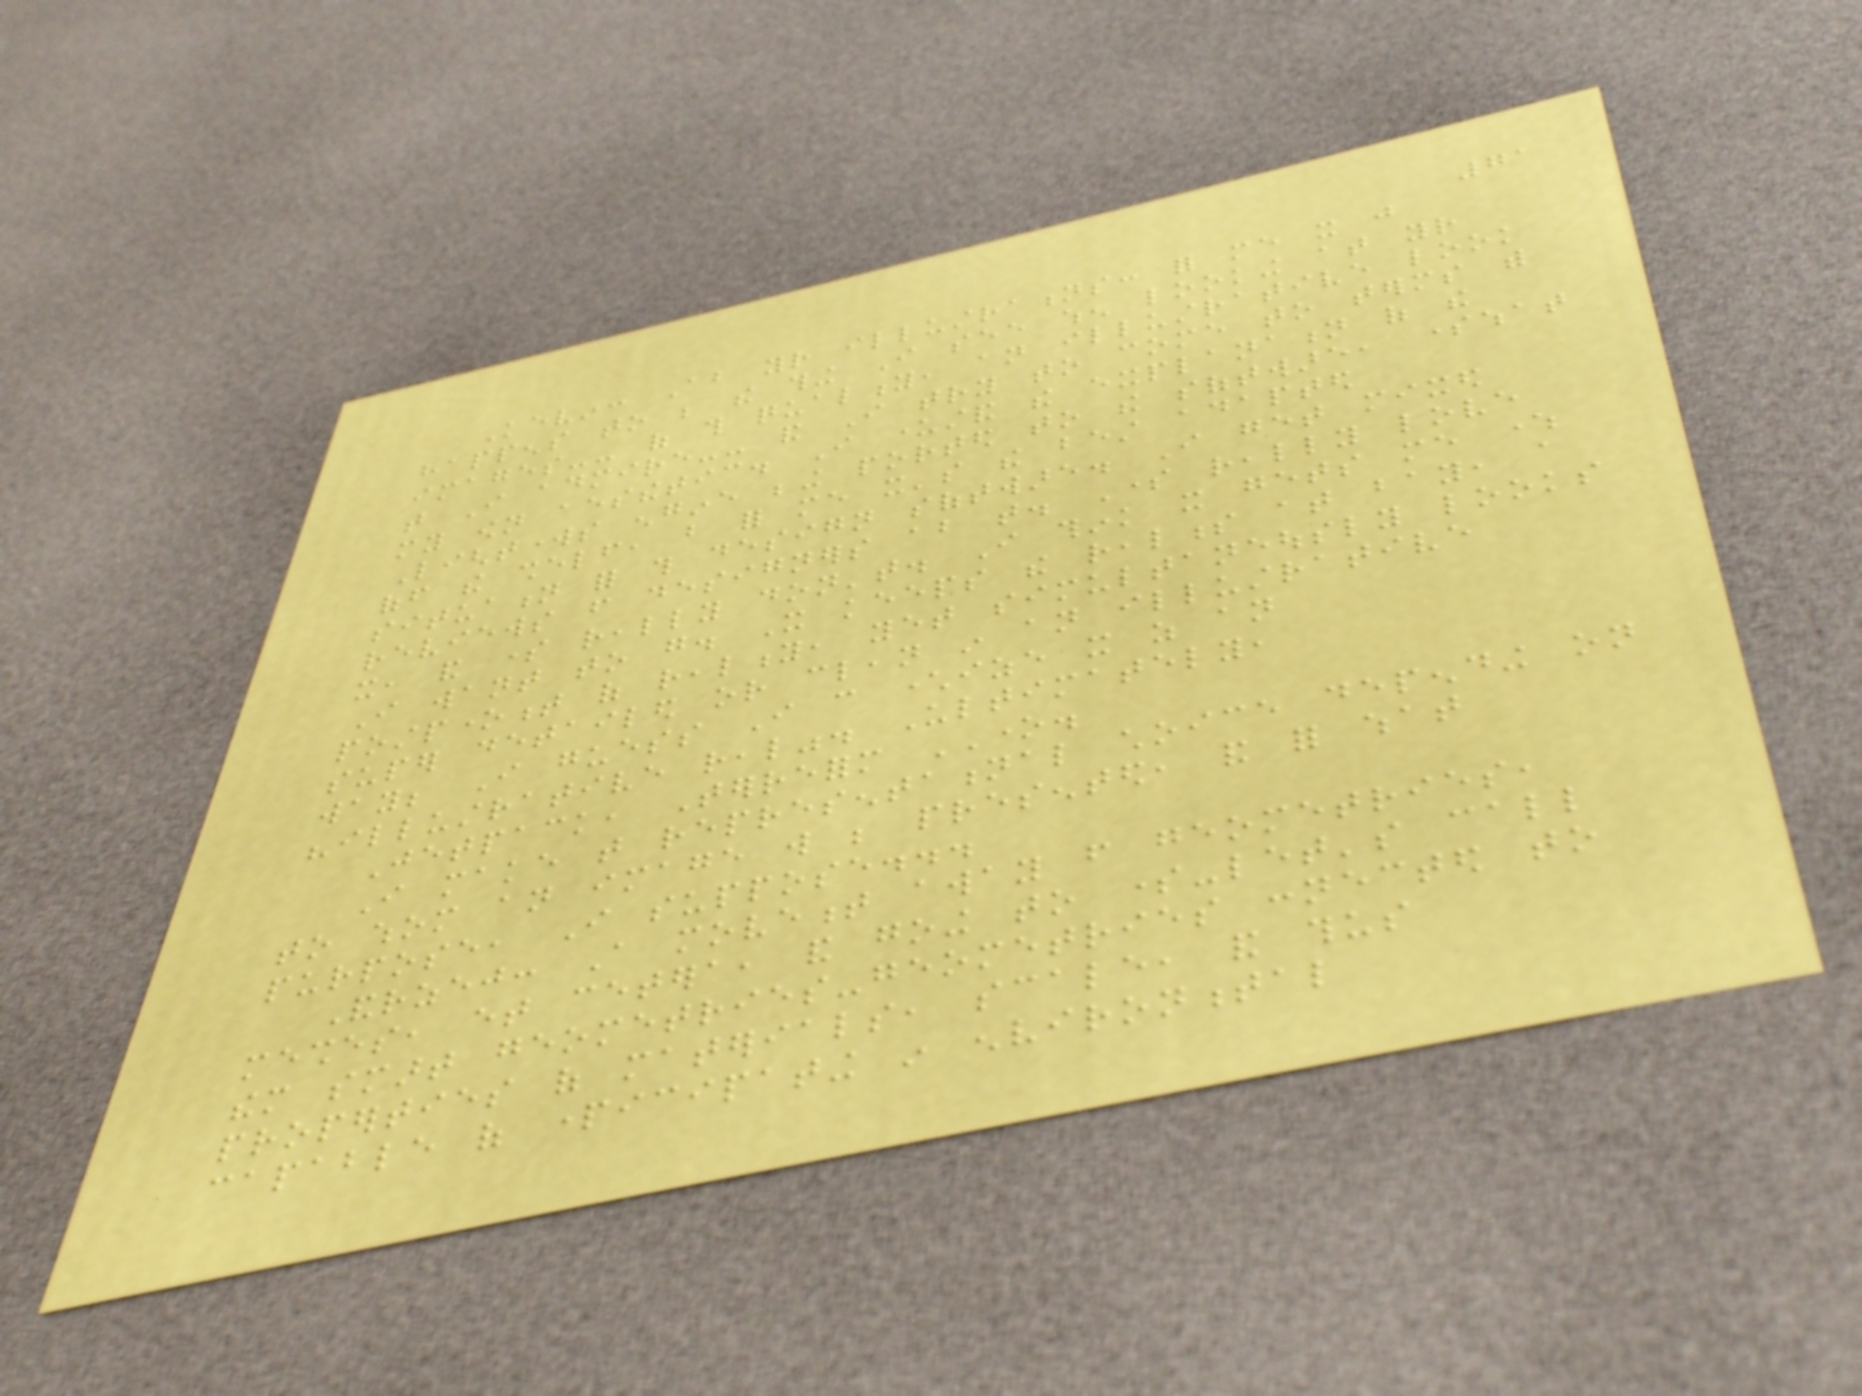71
Kevin: About your illustrations: for me it just
happens to be the thing I see when looking at your
images-- of this quality, an illustrative look
that I admire-- and I try to come to terms with
my own aesthetic. I understand the explanation of the
Lightworks engine being ported to the software, somewhat
off the shelf, but for me it's the best adapted
situation for this design software. I get mixed
reviews from designers about that. Some really love
it, and some really don't. I think it gets me where
I want to go. It keeps the realness at bay, a
postponement of reality, yet simultaneously looks
super detailed or clean in an illustrative
way; I guess I can characterize it as an
"illustrative real". Ultimately,
Jetpack, Terreform ONE.
I make that representational choice depending on
to whom an image will be presented, and for what
purpose, I suppose...
Andrzej: A movement away from geometries,
meshes, et cetera, and going to some-let's call
them smart geometries-geometries connected to
properties of materials, scale, and thus
capable of participating in environmental
